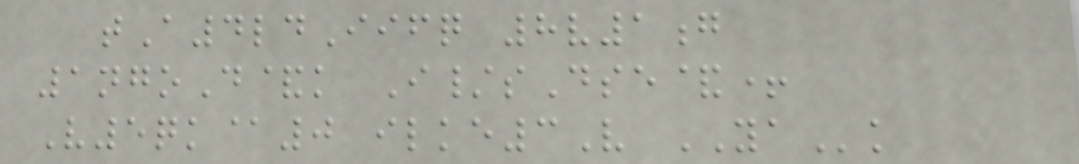tA4ldIifq 8v1g
1ngoD&k I/sDse&+
V5qk@0 ilke3V YAk
